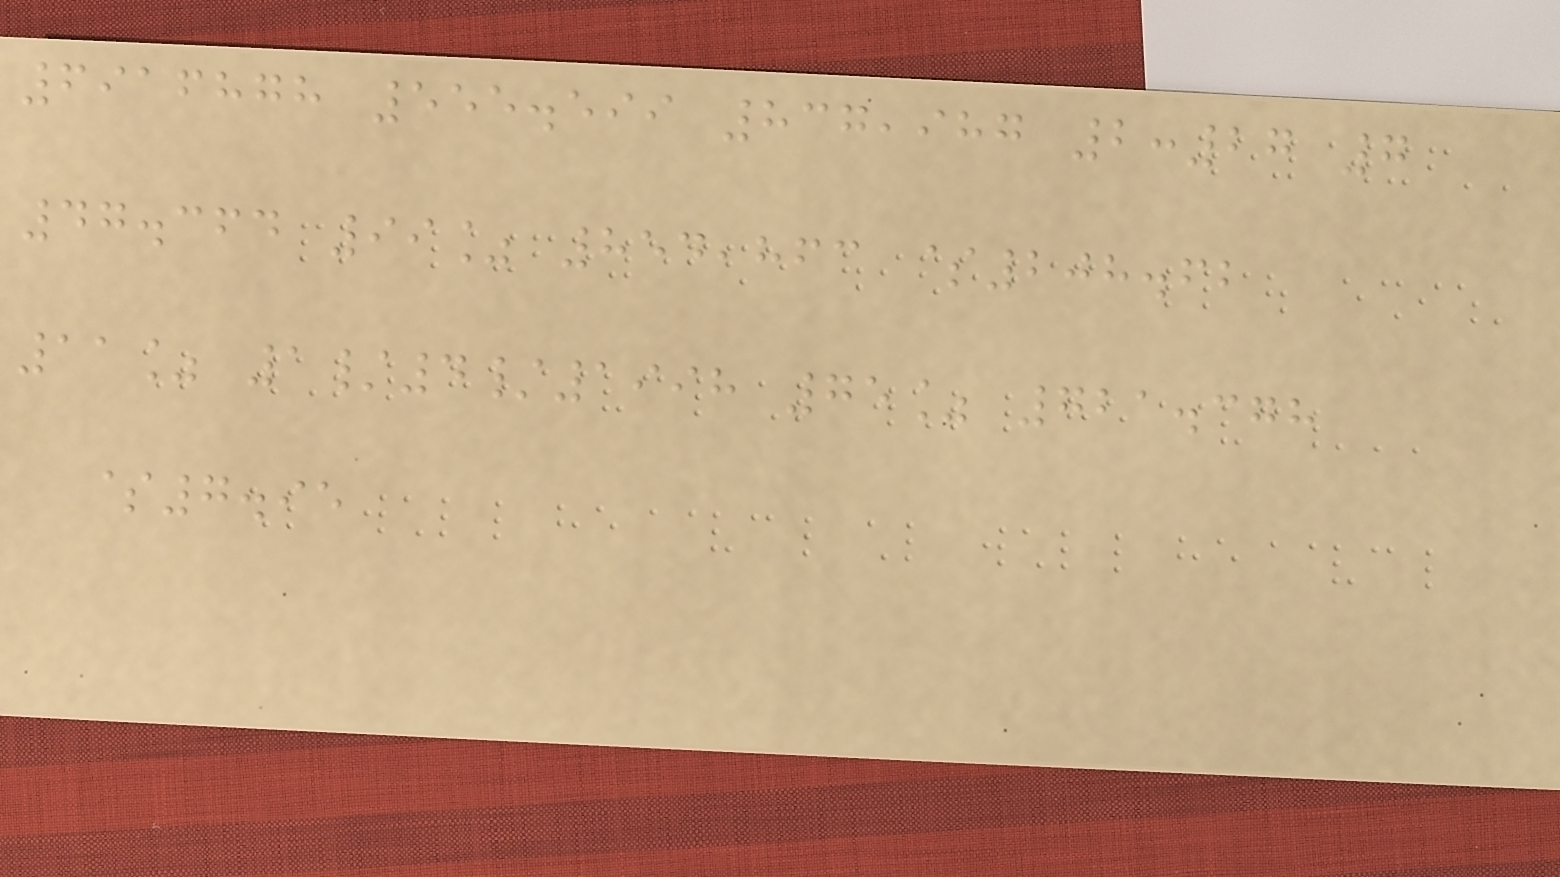6916878 555.599 837,987 2:27 7
47.364 99% 854,863 $208.62
11% 1/4/1998 75% 721.378
$7.95
